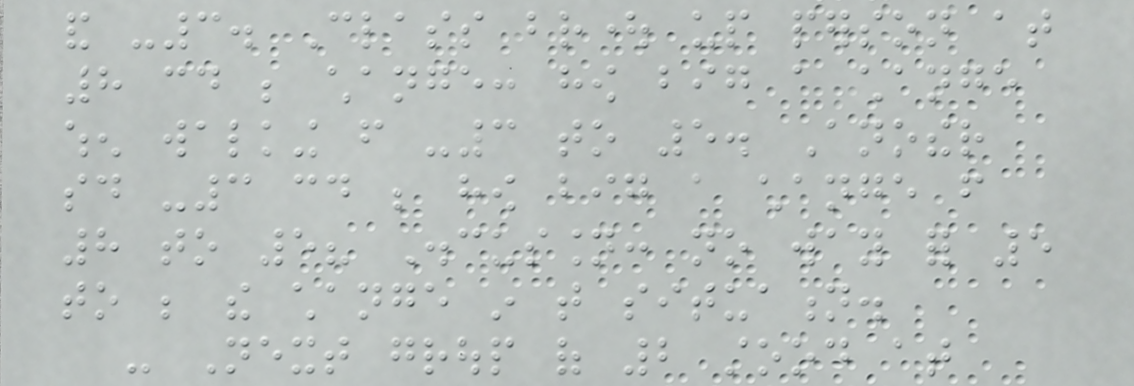and -3. Class brought up person at
8 could be change: how big a change
when walking from -3 to 5. Another
said -3 could be how big a change from
8 to 5? Discussion: no way for 5
to be the change in that situation.
- Next group of 2 stood at
